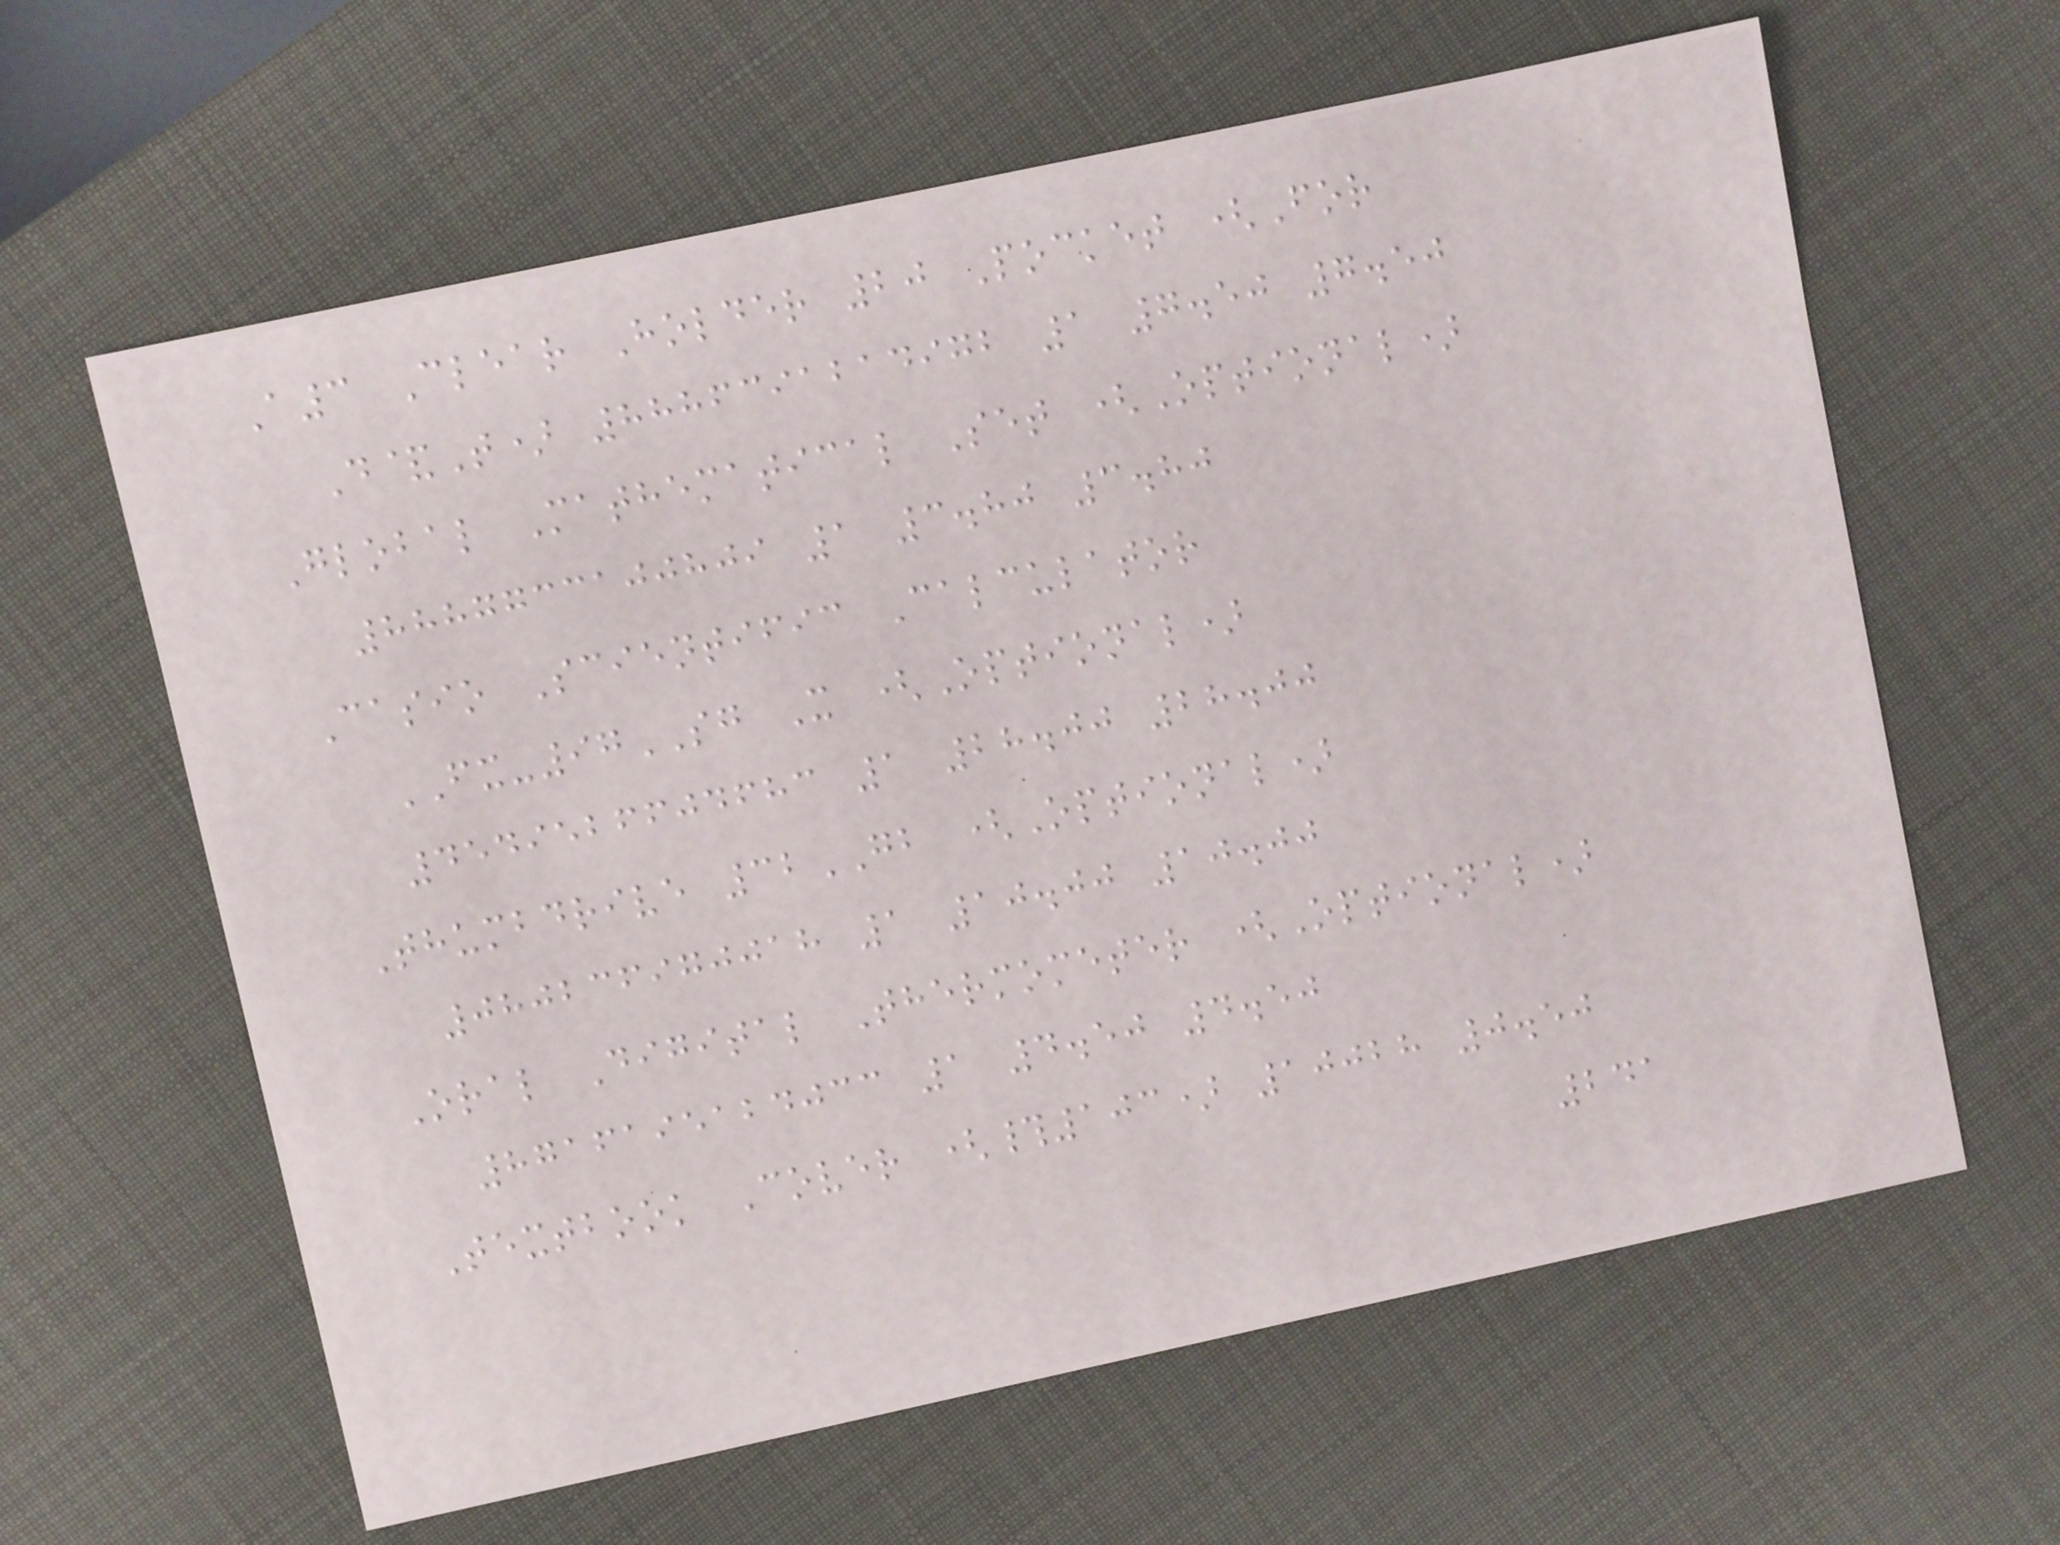A3 Clear Holder 20 Pocket (For
D&T) 8886391214972 1 7.50 7.50
Global Mathematical Set (Optional)
8887733100809 1 3.80 3.80
Casio Scientific Calculator
FX-97SG X (Optional)
4549526604683 1 28.00 28.00
Thumbdrive 32GB (Optional)
080236970018 1 10.00 10.00
Oral Digital Thermometer (Optional)
8716195124033 1 4.50 4.50
Textbook Cover (#103) 10028 0.50
241
